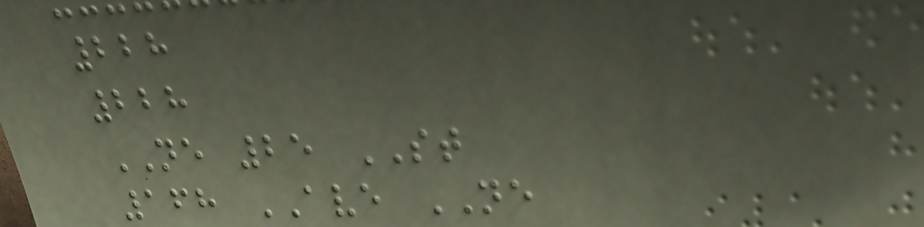228
228
NE 25 ST
168 AVE NE
